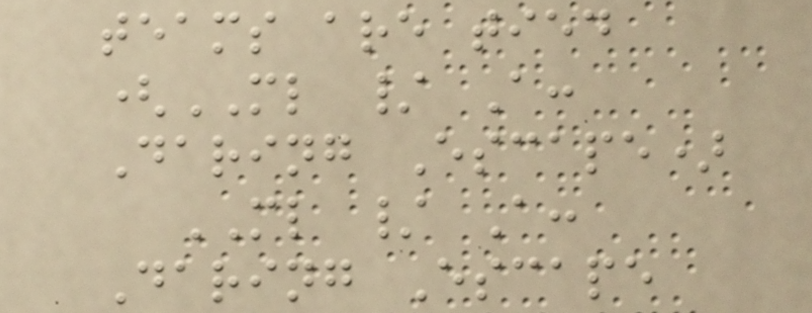teams are tied
(ML / A:
Daring Escape)
ML / A:
Daring Escape
